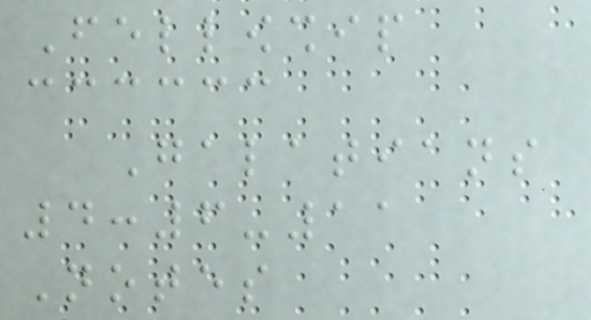Fellowship
Galatians
4:6-11
Notes
